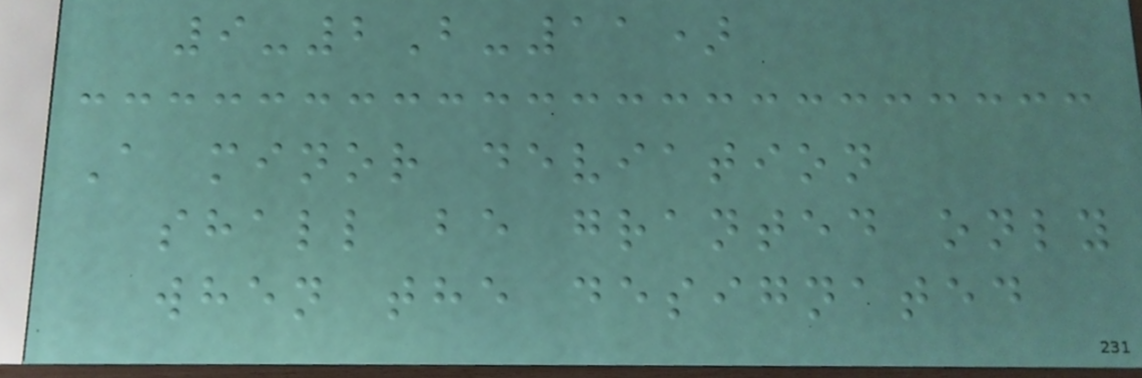9-2B-11)
A minor deviation
shall be granted only
when the designated
